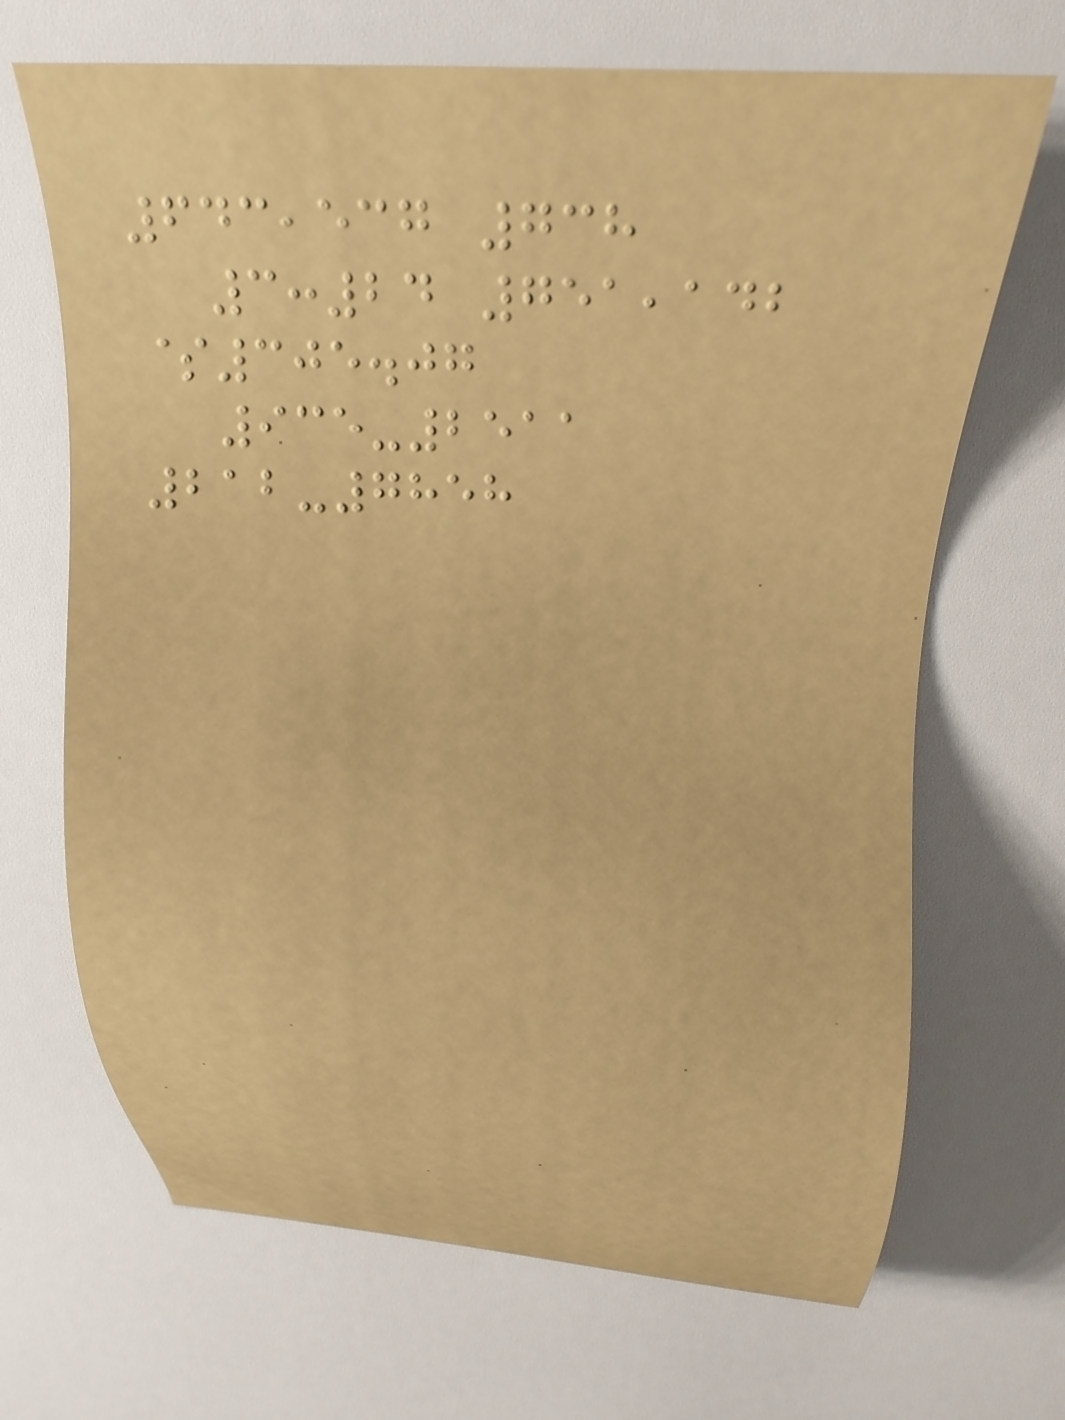643,537 738
3:24 751,142
$305.07
935-2511
212-7858
